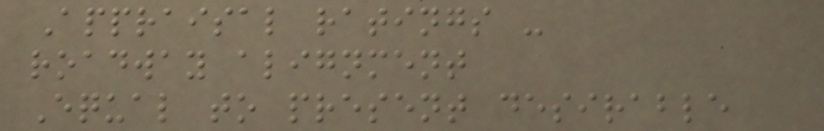Appraisal ratings -
roadway alignment
Equal to present desirable
